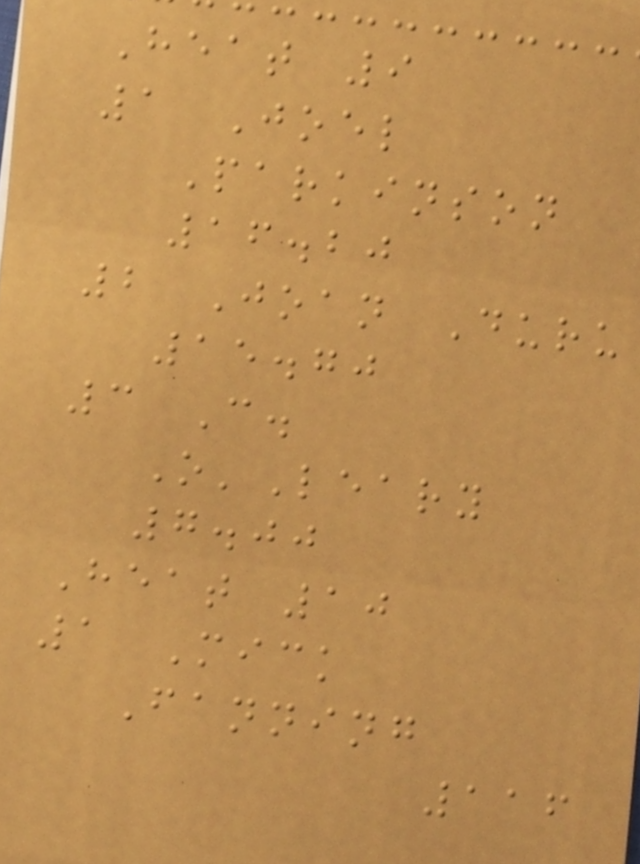Heat 9
1 Joel
Parkinson
16.20
2 Joan Duru
15.70
3 C.
O'Leary
7.00
Heat 10
1 Mick
Fanning
116
